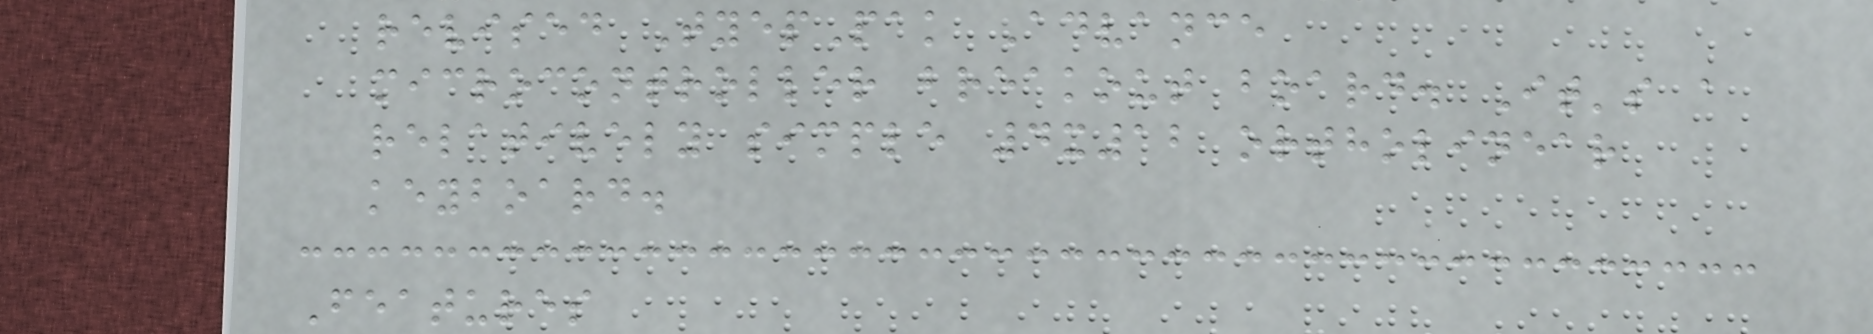revised TyepPak Advance
microcontroller breakout board. It's a
relatively simple 4x12 ortholinear
keyboard.
Features
